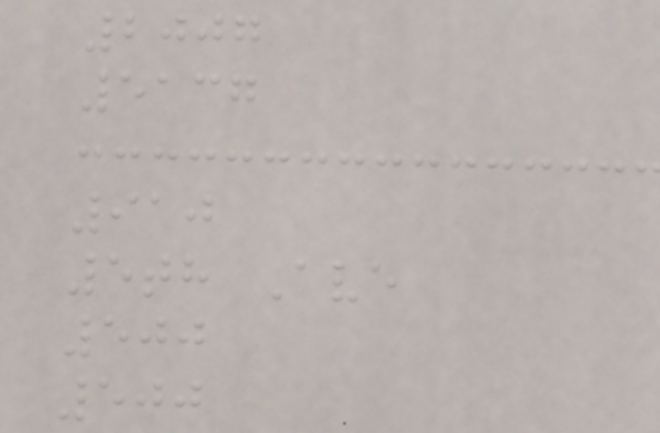2007
5137
910
5th Ave
500
500
